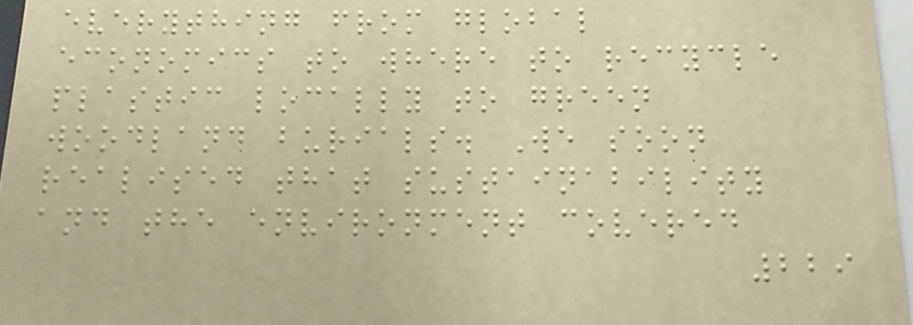everything from global
economics to where to recycle
plastic locally to green
woodland burials. We soon
realised that sustainability
and the environment covered
229
